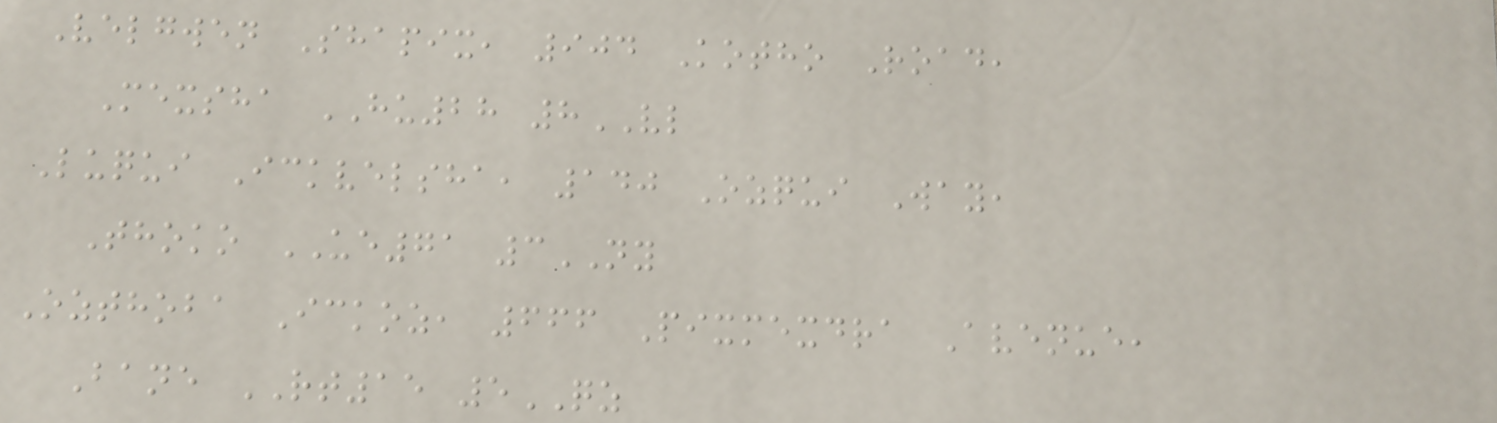Velgwen Shapix, 904 Kotho Road,
Mexsha HU28 8VL
Luqui Ickvelsha, 140 Ozqui Way,
Thoko UE71 3NY
Ozthoba Ickoz, 666 Pixmexdra Avenue,
Bane RT15 5QZ
